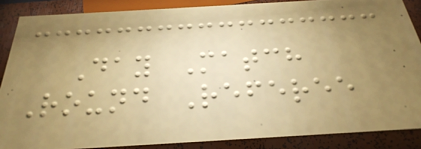Day Match
Round Referee
